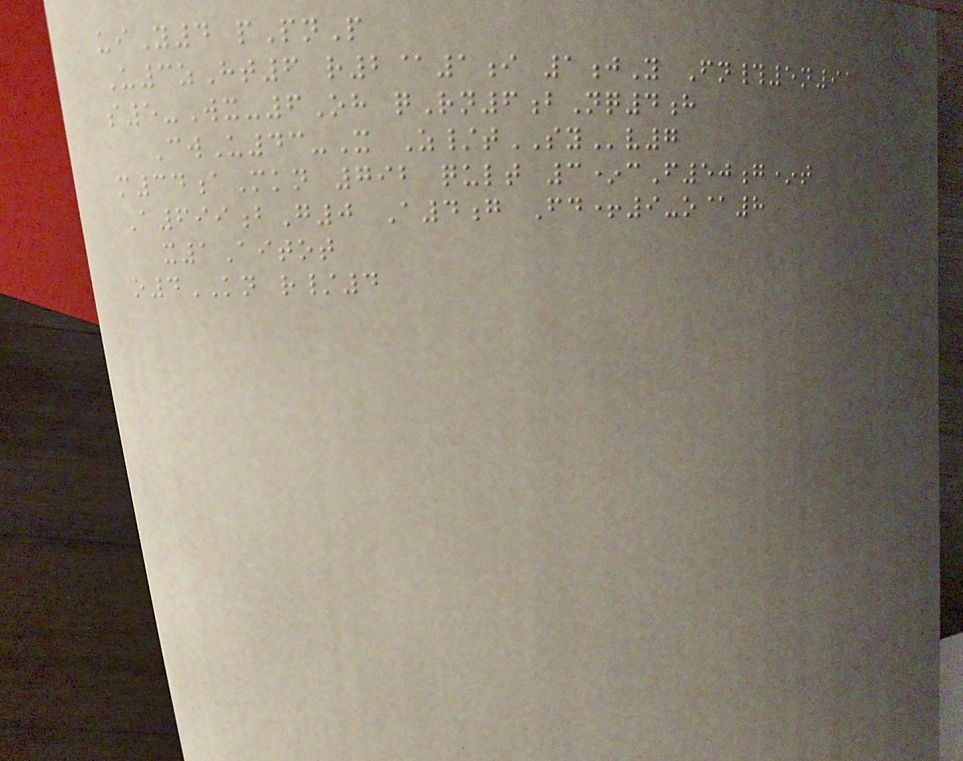uiY4 pPnP
U3zHt6 r2@1i 1jY Fn#5n91
s5-Wx-6Oh qRn6bNq4h
CwU43-X Z/tSYv7
m34aMkn 792 qult 3*cF50g*t
A699bG0 A4g Fd+9-o@8
x1Aitot
o4KN r/4
